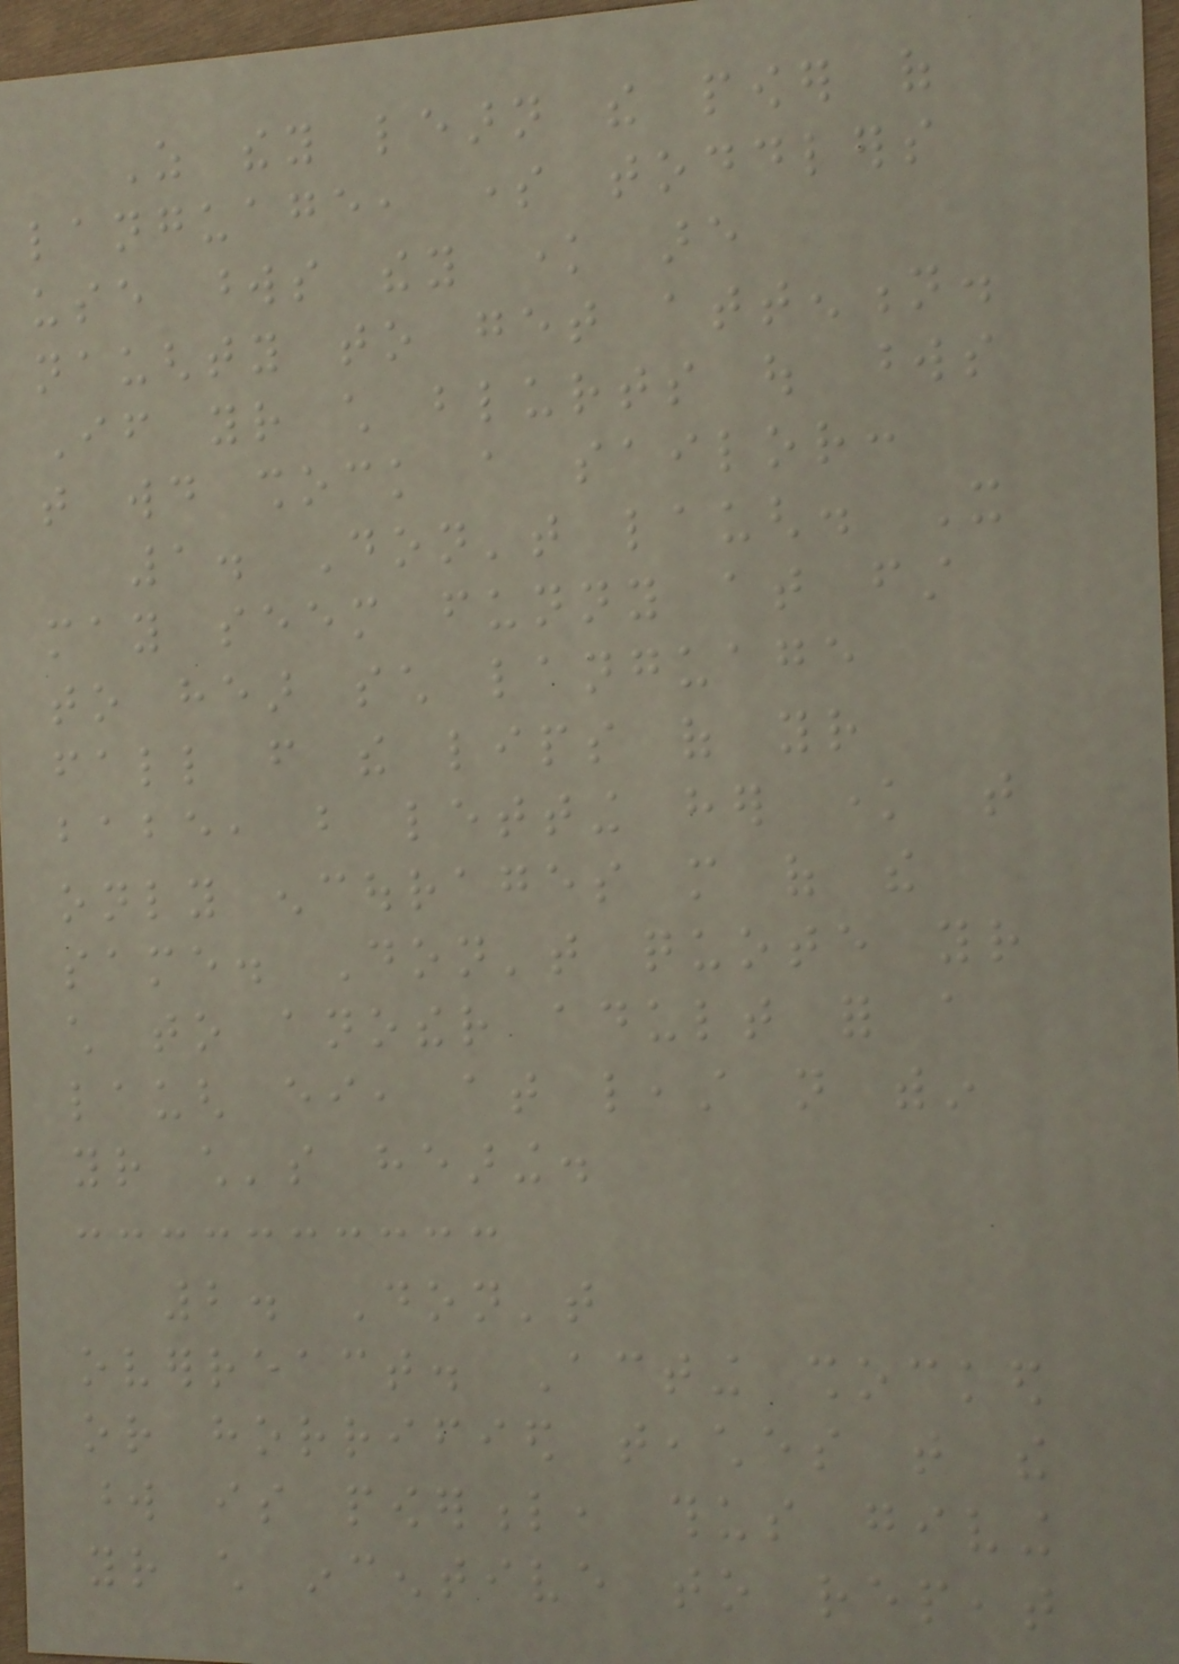As they learn the power of
language, some toddlers
use words they know are
naughty to get attention.
If your child blurts out words
that would shock a sailor:
1. Don't laugh. It
may seem funny at first
to hear such language
fall from the lips of your
babe, but letting her know that
only encourages more of the
same. Don't quote your
child to another adult for a
laugh either, at least not within
your child's hearing.
2. Don't
overreact. Acting shocked
or horrified teaches that the
word is powerful, thus giving
your child incentive to repeat
